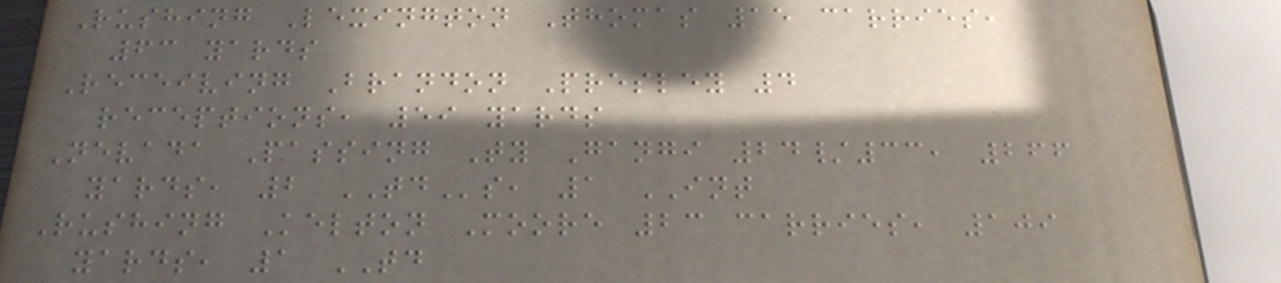Rushing Lexington Thomas 15 carries,
63 yards
Receiving Brandon Presley 4
receptions, 59 yards
Nevada Passing Ty Gangi 24/33, 266
yards, 2 TDs, 1 INT
Rushing Kelton Moore 23 carries, 109
yards, 1 TD
